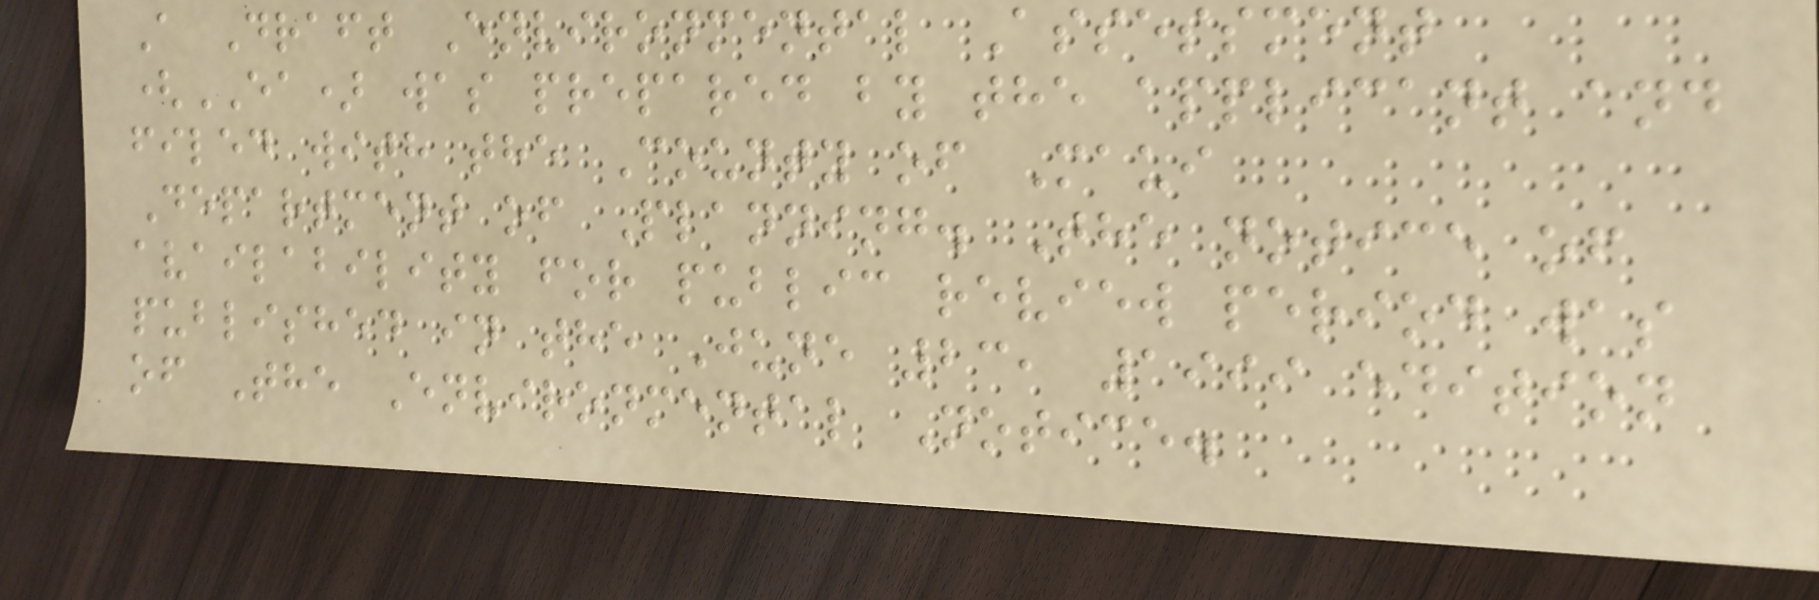A Draft Environmental Assessment
(EA) was prepared by the applicant and
filed with the County of Maui
Department of Planning. The notice of
availability for public review period was
published in the June 23, 1999 edition
of The Environmental Notice.
